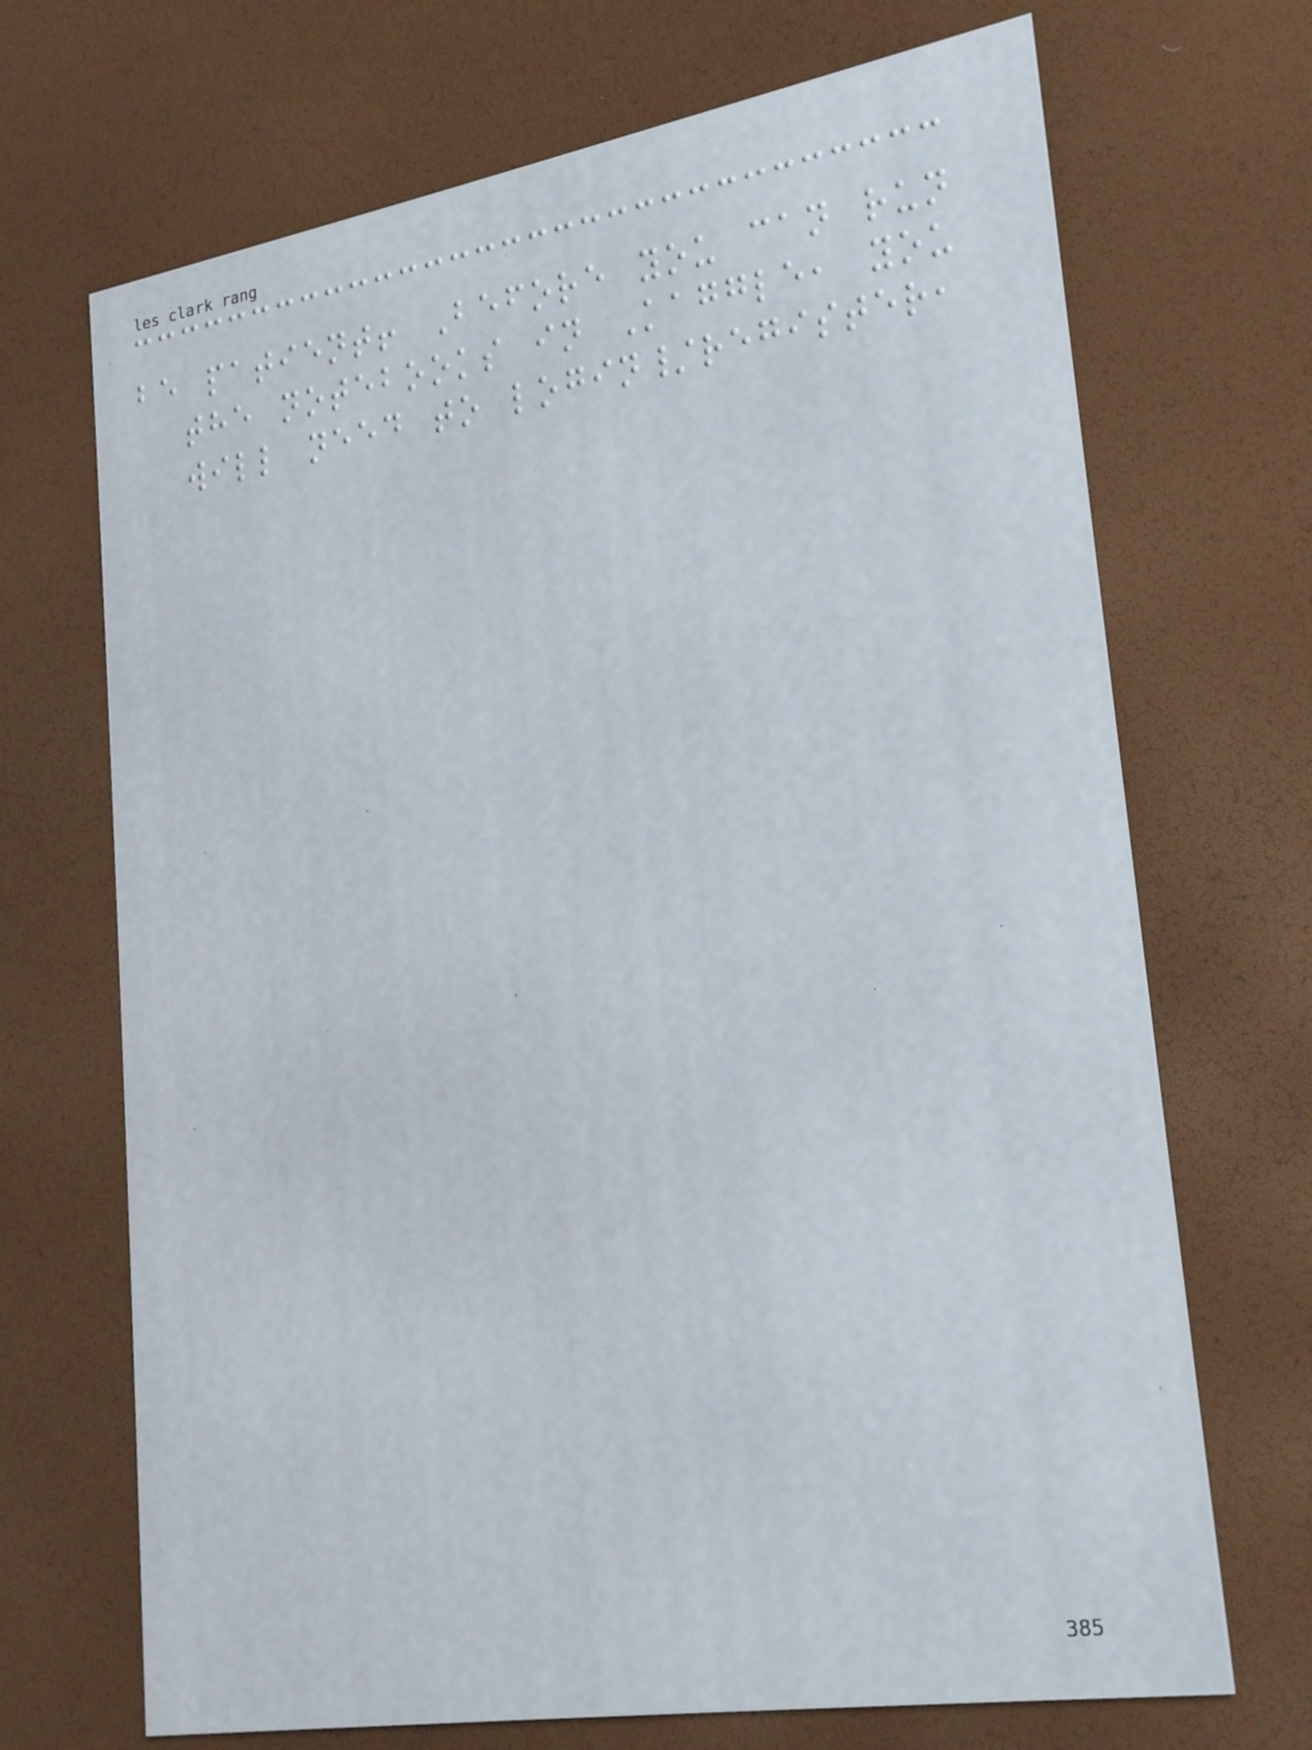be patient! Before you can run
the notebooks in Kaggle, you
will need to login/register,
